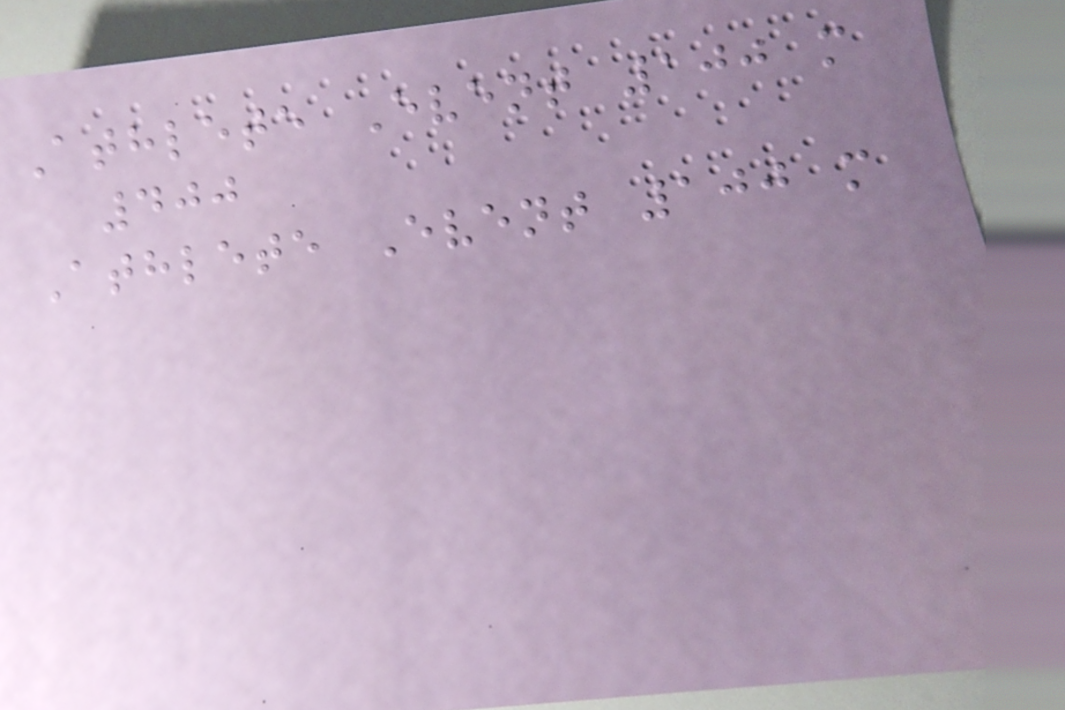Athlete Event 100 m
400
Athlete Event 100 m
